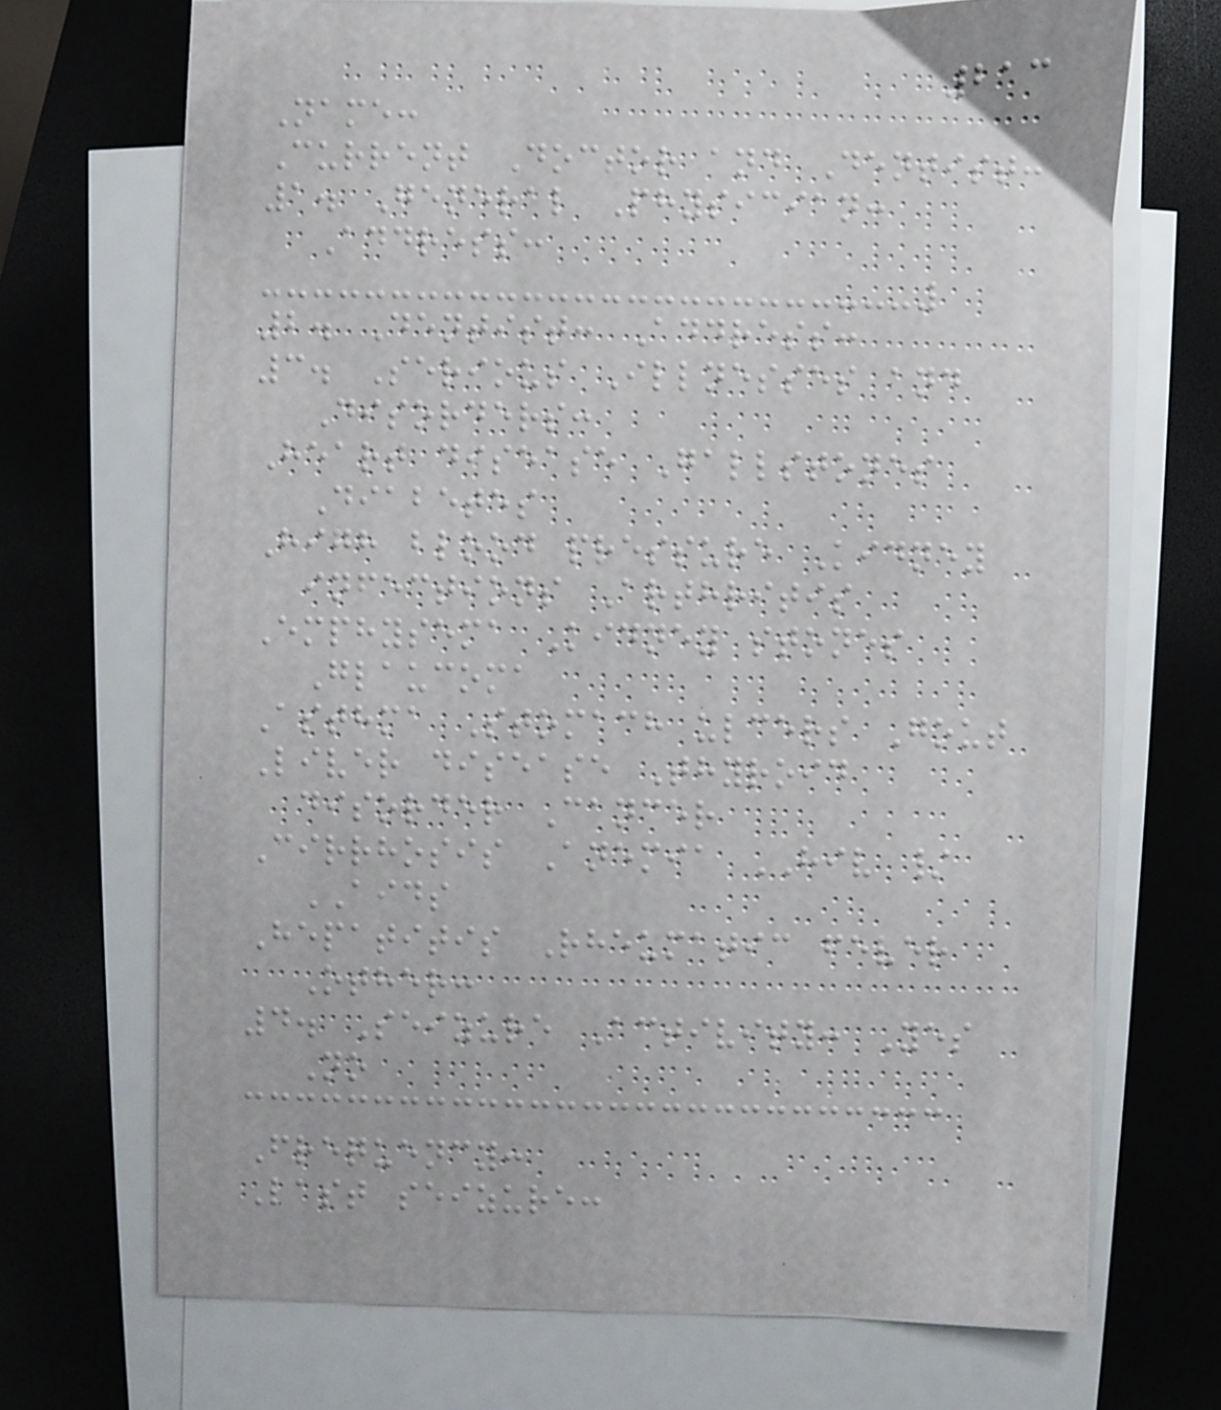213
Name:
Current Doctor and Dentist:
1. General Physician:
Address:
2. Dentist: Address:
3. Serious Illnesses and
Disorders:
Heart disease Gallstones
Diabetes
High blood pressure Kidney
infections Arthritis
Emphysema Kidney stones
Glaucoma
Asthma Stomach ulcers Gout
Liver disease Thyroid
disorder Cancer
Cirrhosis Anemia HIV /
AIDS
Hepatitis Rheumatic fever
Other:
4. Seizure Activity: Yes
No
Frequency:
Last seizure:
